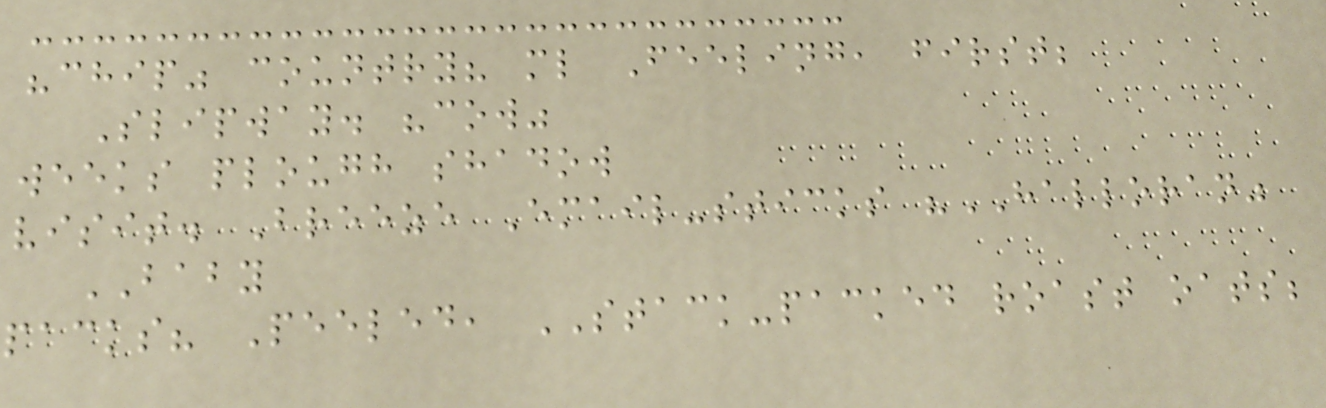"chip" country? ml Feeling, first;
Slipway. "cow"
weeks plough shadow
visit. Breeze Email-sticks "HALLORAN"
BABY
packs? Peeled, STACK-packed roast oats;
